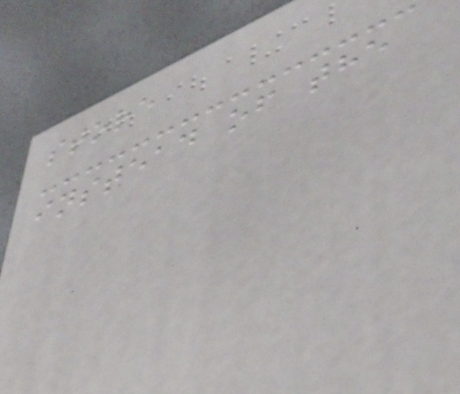store
instead of the
